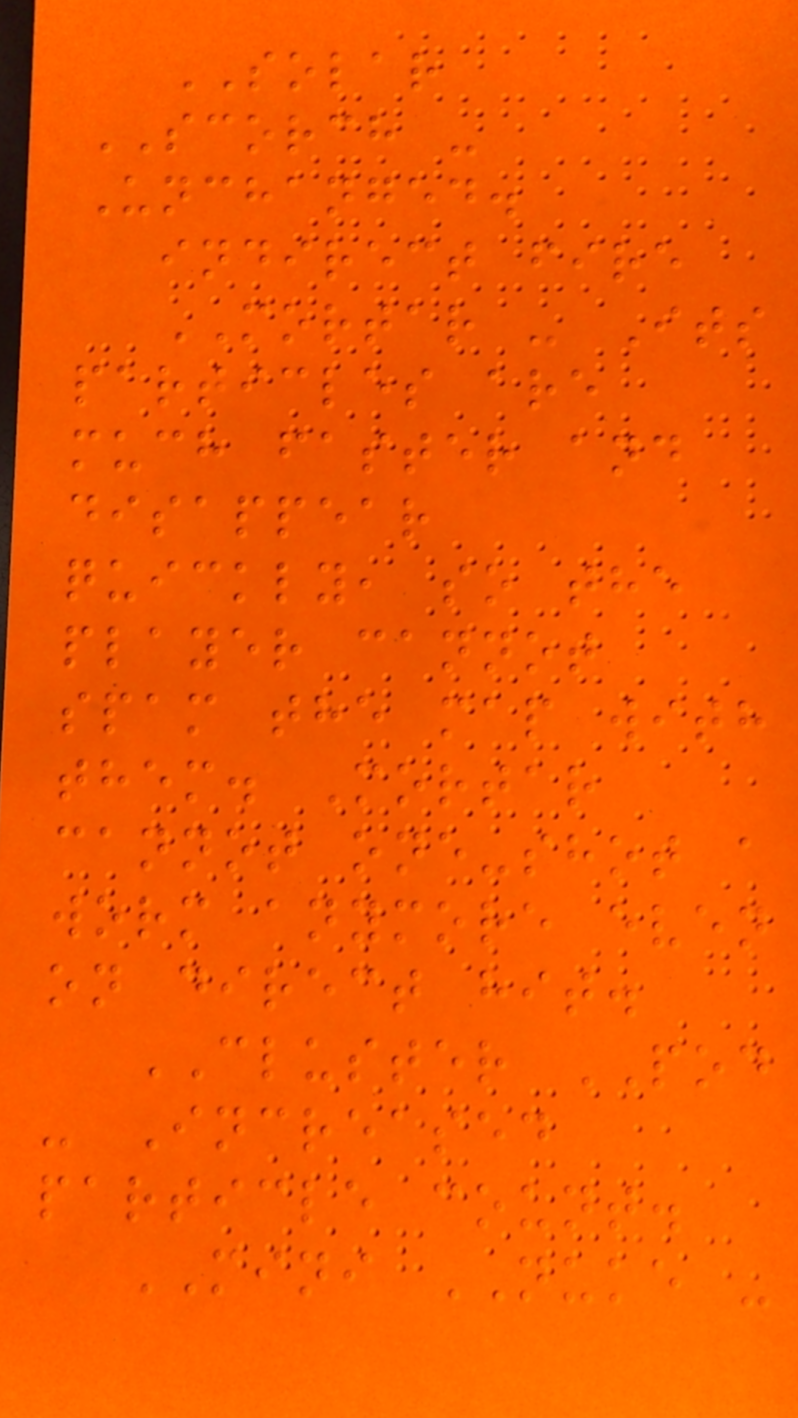SOLAR
SCORCH -
Unchanged.
indirect fire
MORTAR - Its
particles are
much faster and
disappear
quickly, so the
player cannot
spam the map with
them. Mortar
cannot one-shot a
worm anymore even
on direct hit.
CLUSTER POD
- Increased
particle count.
MINI NUKE -
